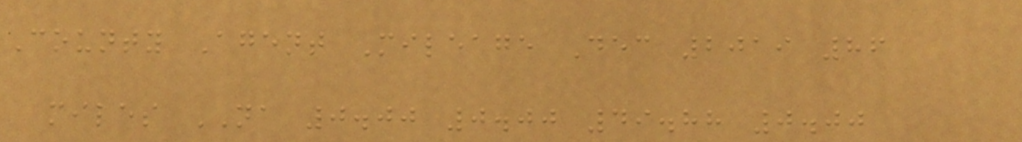County Agent Mileage Dec 2019 86
miles NA 0.00 0.00 49.88 0.00
